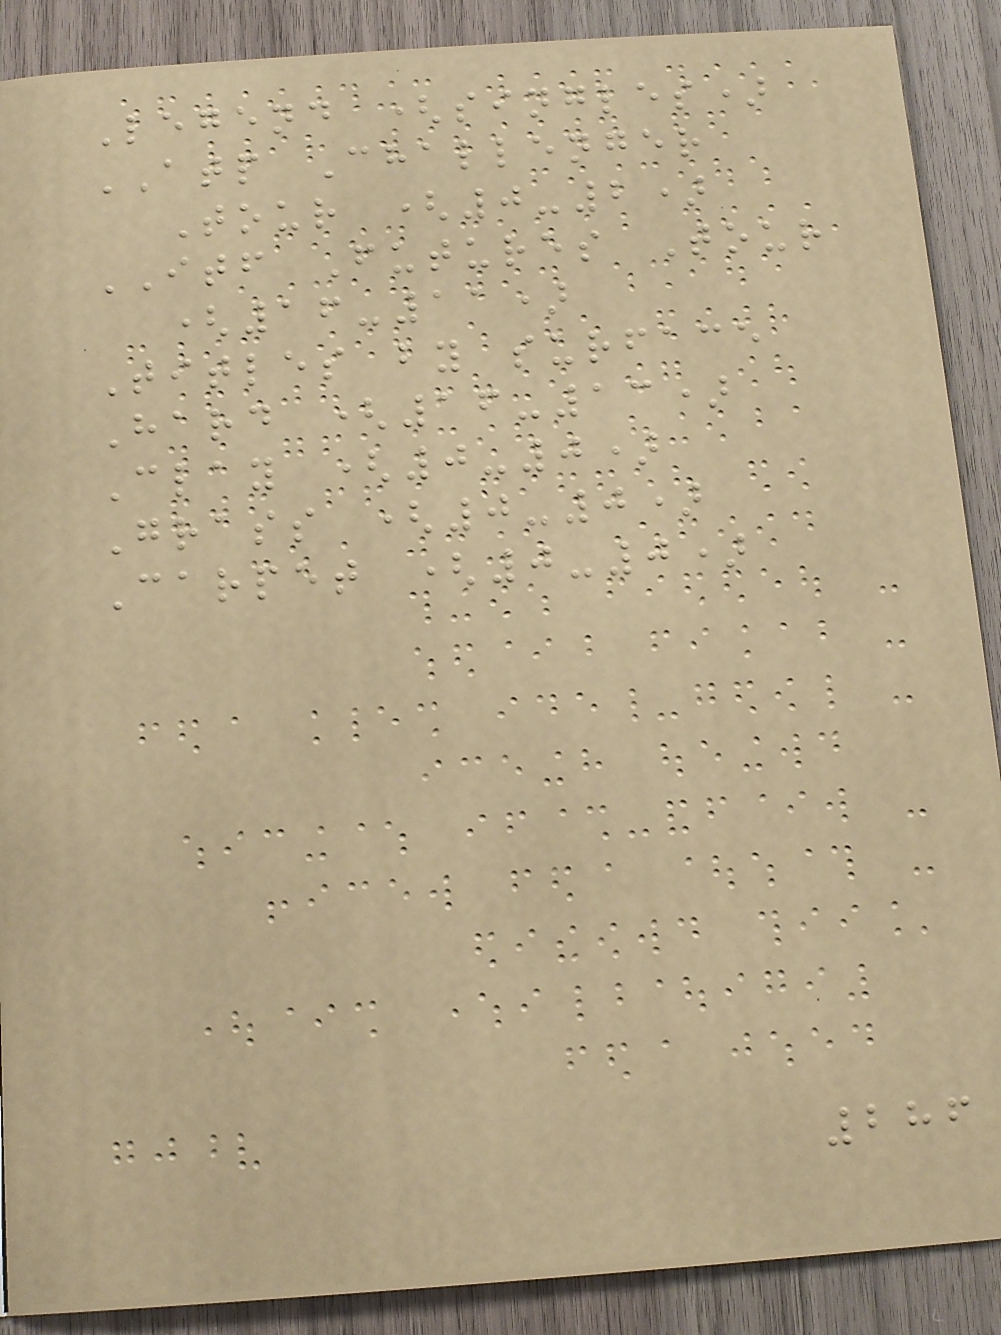Legend (singles)
ATP Challenger
Tour (0-2)
ITF Futures Tour
(16-11)
Titles by surface
Hard (16-13)
Clay (0-0)
Grass (0-0)
Carpet (0-0)
286
